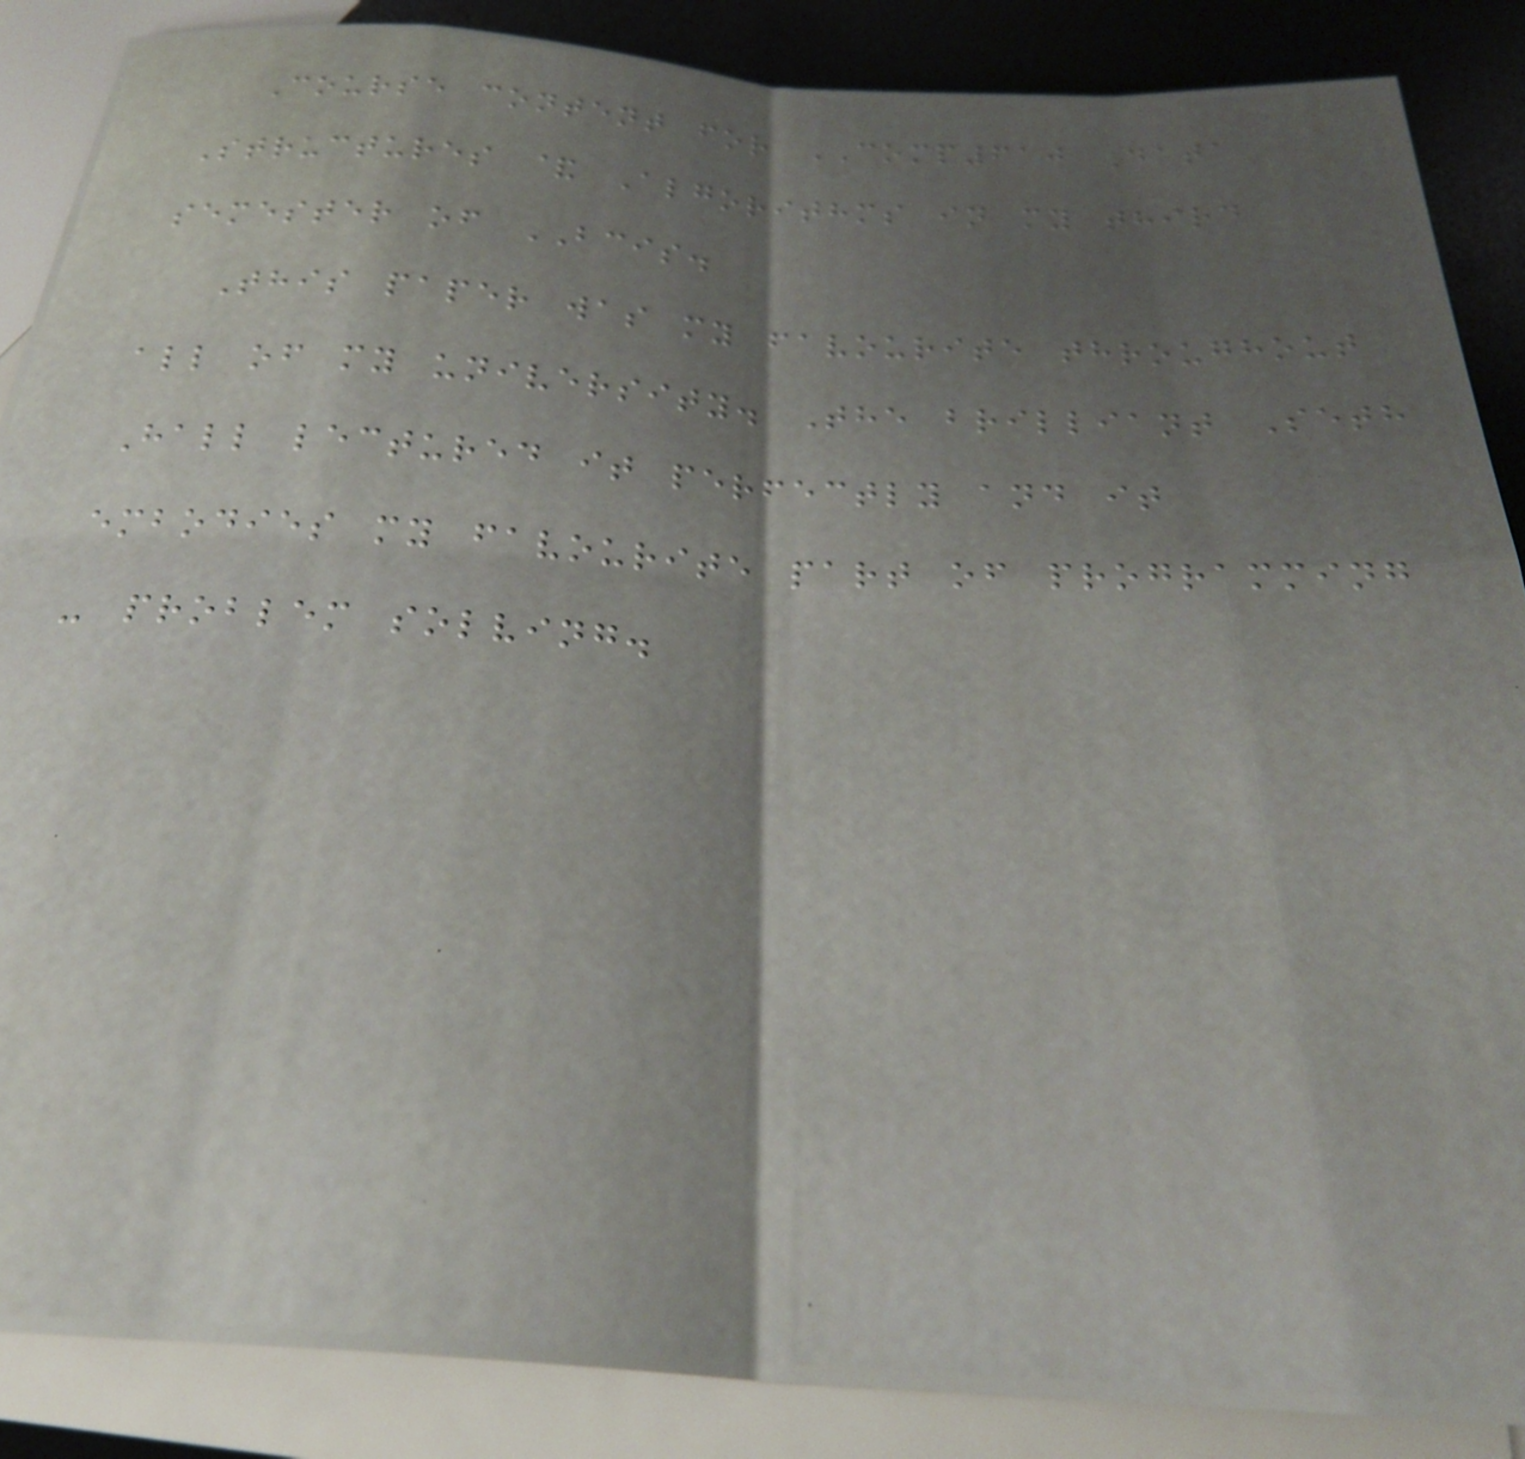Course content for COMP610 Data
Structures & Algorithms in my third
semester of BCIS.
This paper was my favourite throughout
all of my university. The brilliant Seth
Hall lectured it perfectly and it
embodies my favourite part of programming
- problem solving.
